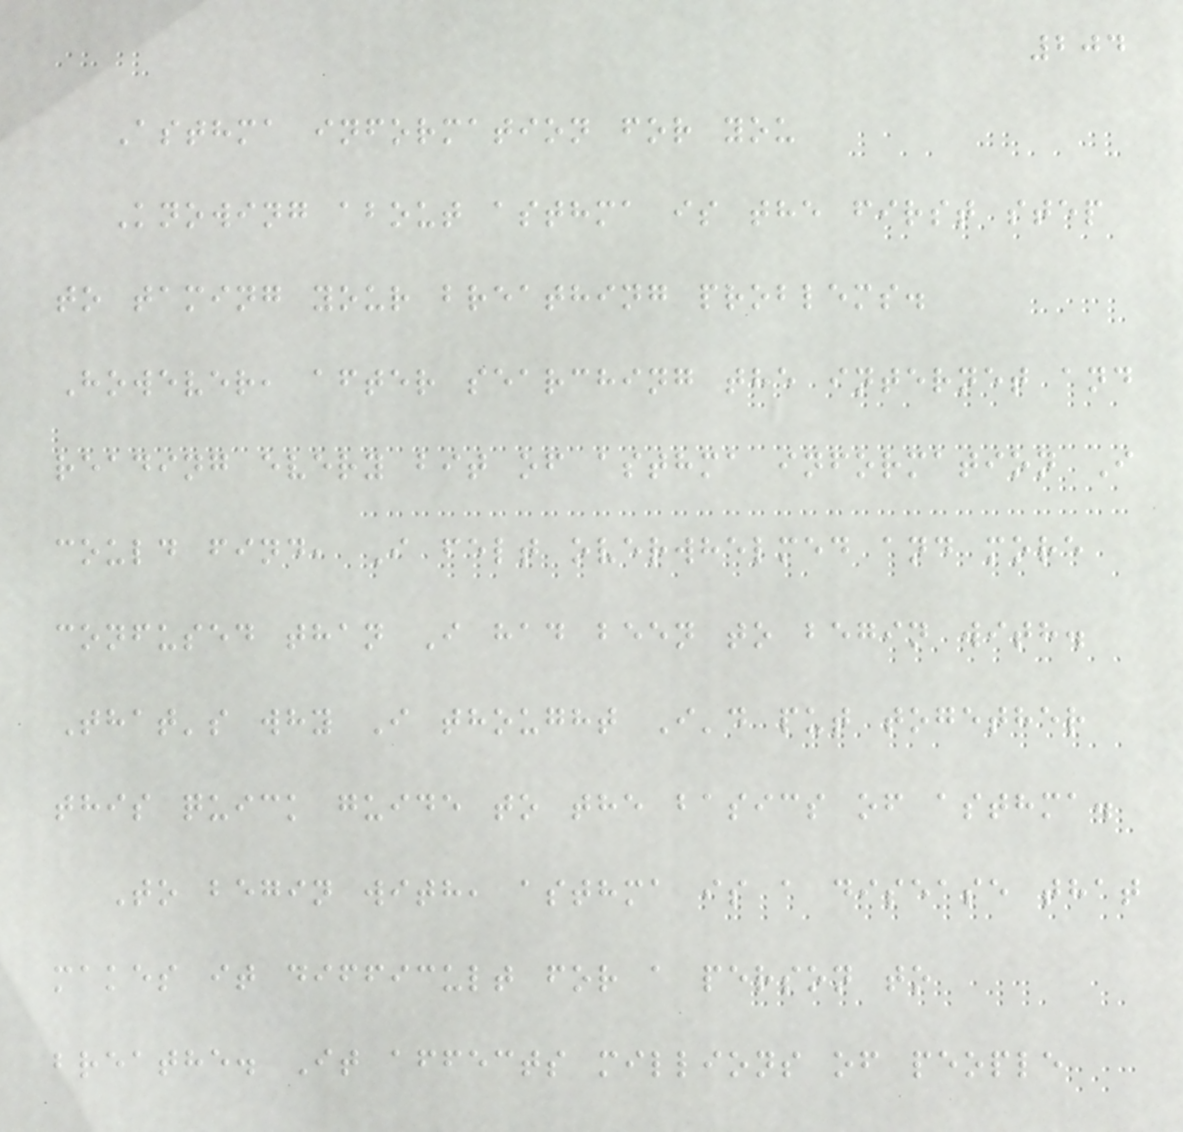204
Asthma information for you
Knowing about asthma is the first step
to taming your breathing problems.
However, after searching the internet and
reading every bit of asthma information I
could find, I felt overwhelmed and more
confused than I had been to begin with.
That's why I thought I'd put together
this quick guide to the basics of asthma.
To begin with, asthma is a disease that
makes it difficult for a person to
breathe. It affects millions of people
